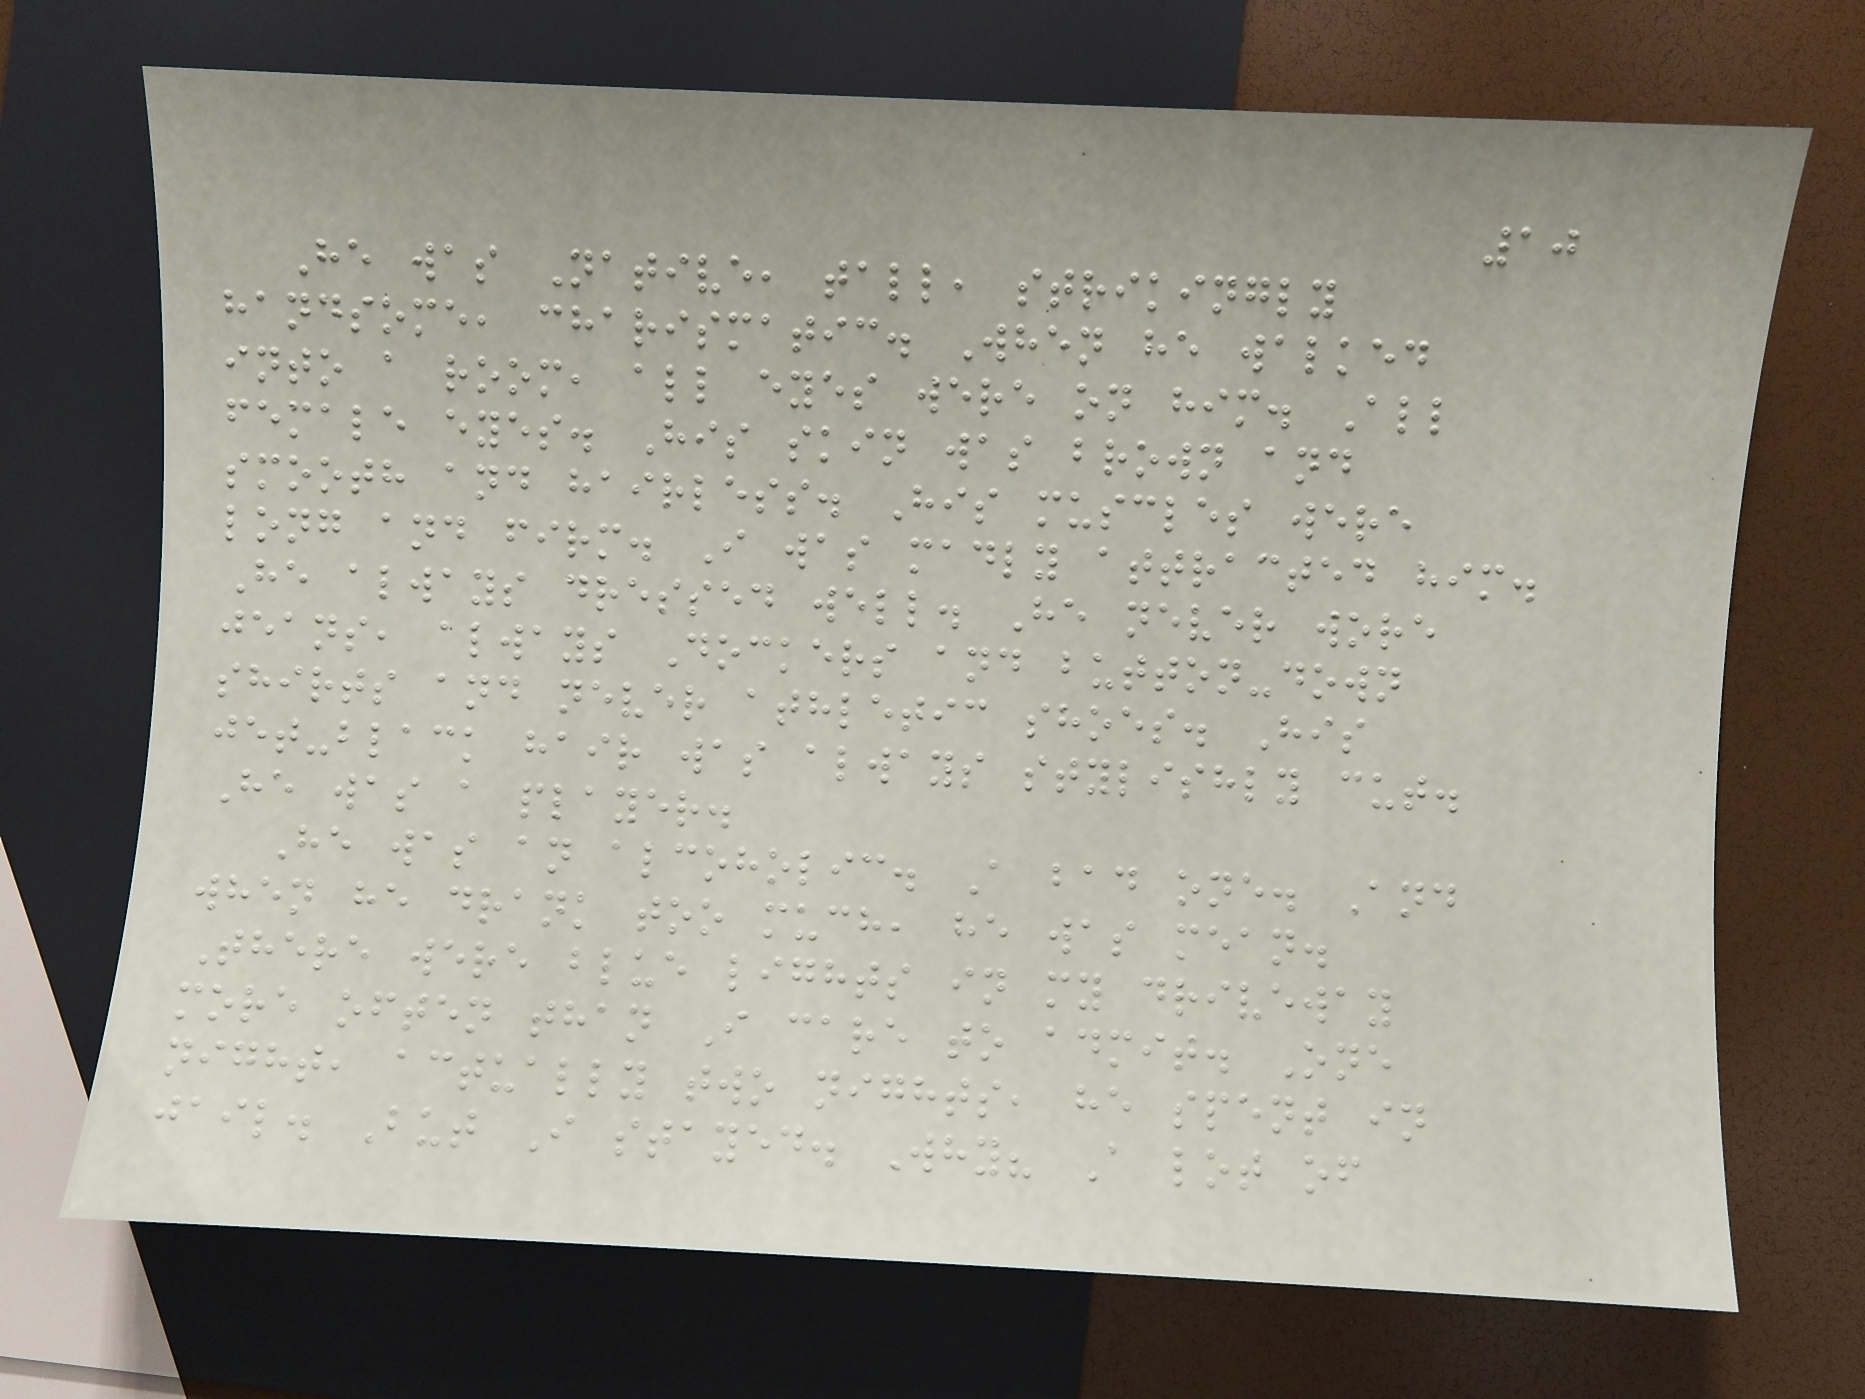10
He was Native, tall, strikingly
handsome, charismatic. When he walked
into a room, all eyes were on him. All
female eyes. His skin was brown and
smooth and hairless. His muscles were
long and firm. I was madly attracted him.
He always dressed well. He never wore
jeans, always Dockers and button-down
shirts and never athletic shoes. His
jet-black hair was always stylishly cut.
He was a player.
He was an alcoholic. A bad one. And
when he drank too much, he was mean.
There were blue lights in my driveway
more often than I care to admit. One
night, actually two nights, he spent in
jail. But I stayed. Why? A lot of
